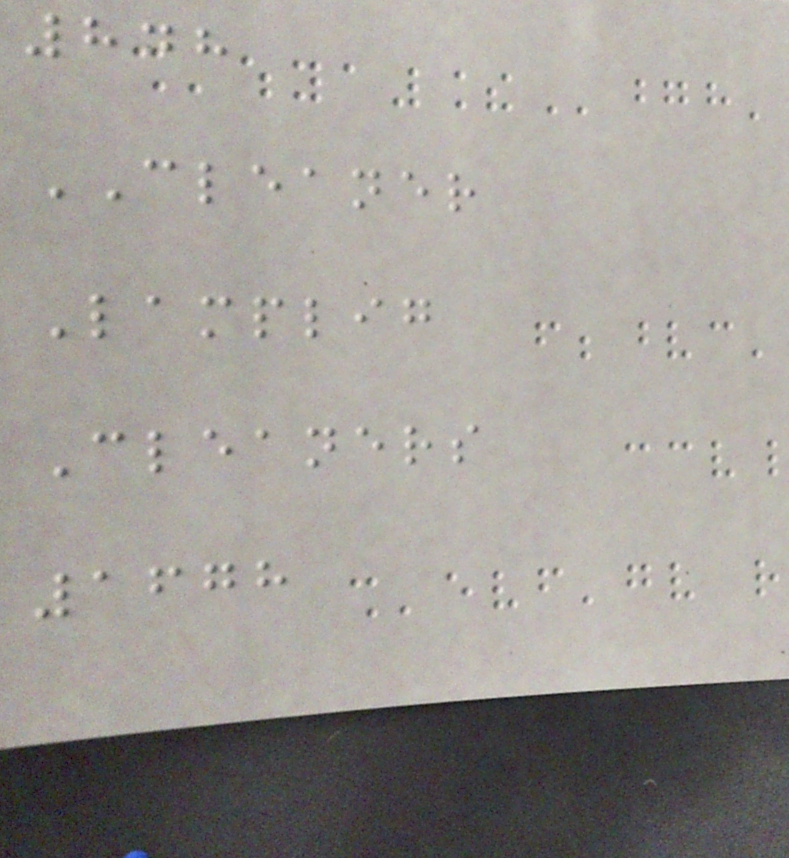848
CLEANER
Lamplig
Cleaners
1678
